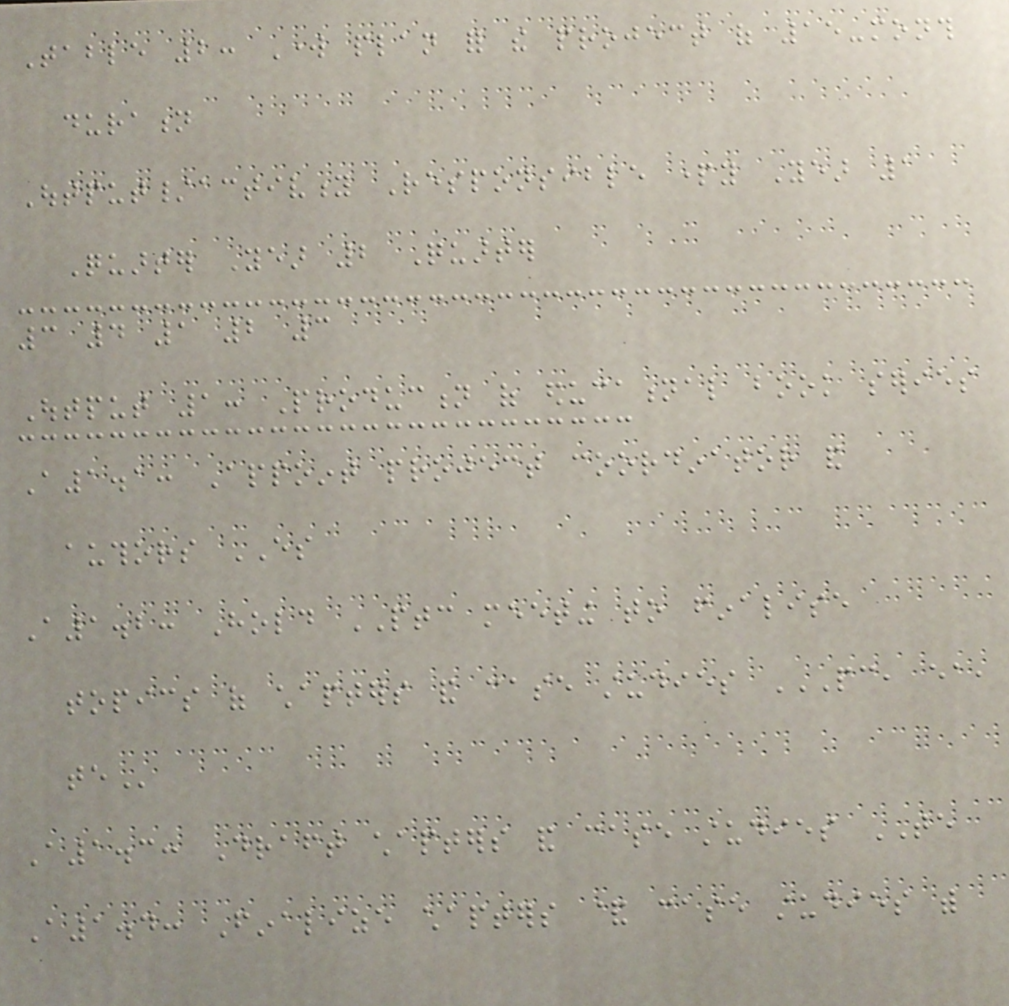Table 2: Work plan for the project of 15-month
duration
Output/activity Responsible party Year 1
Quarter Year 2 Quarter
3 4 1 2 3
Output 1: Production of educational book series
A1.1: Appoint project coordinator and
authors ES
A1.2: Hold PTC meeting to finalise
topics of chapters and case studies PC, EA,
TE
A1.3: Draft chapters and case studies TE
A1.4: Finalize chapters & case studies with
